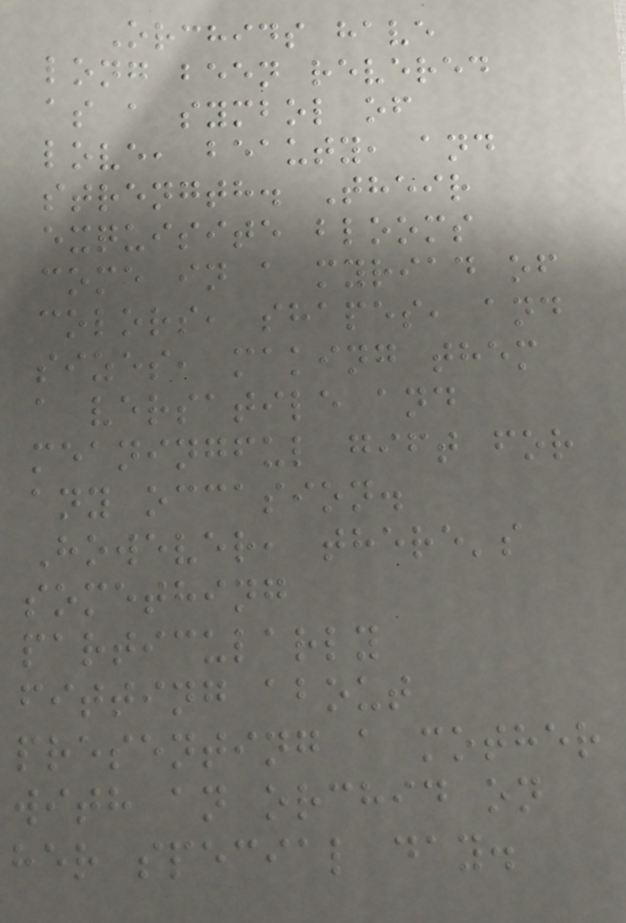Orchids have
long been revered
as a symbol of
love, beauty, and
strength. Their
exquisite blooms
come in a myriad of
colors, shapes, and
sizes, making them
a versatile and
meaningful gift for
any occasion.
However, there's
something
particularly
fitting about
presenting a mother
with an orchid on
her special day.
